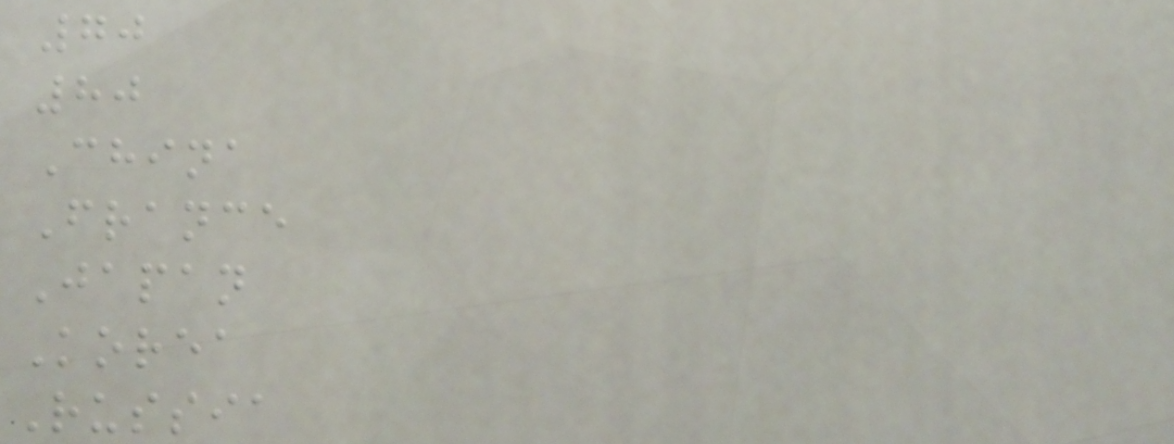70
80
China
France
Japan
Korea
Russia
